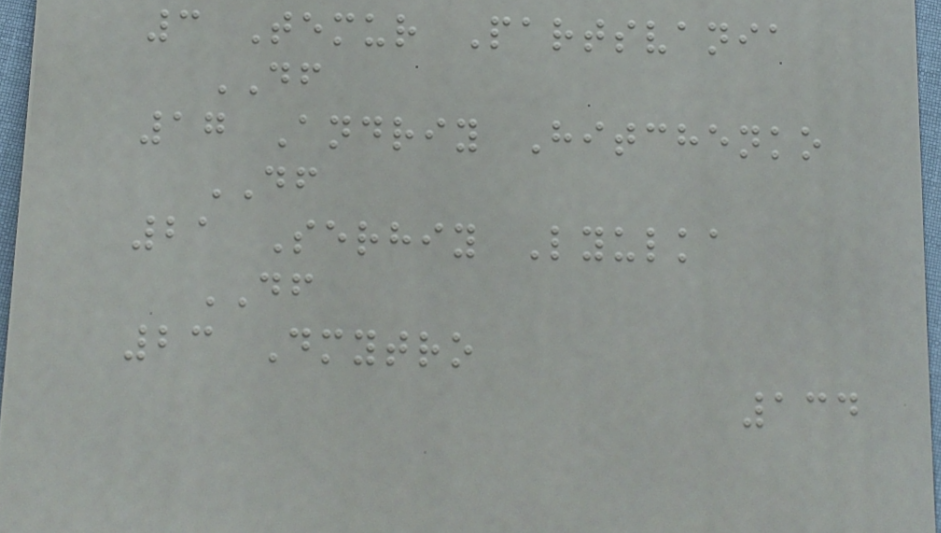3 Temur Partsvania
DF
17 Andriy Hitchenko
DF
21 Serhiy Lyulka
DF
23 Dmytro
134
